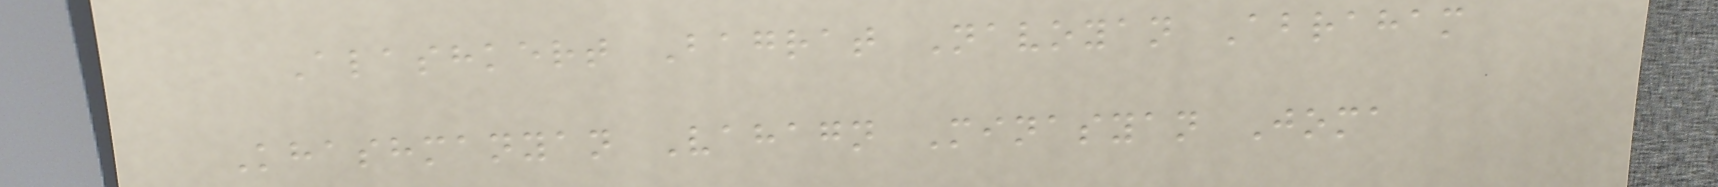Alashkert Bagrat Navoyan Abraham
Khashmanyan Vahagn Minasyan Joma
